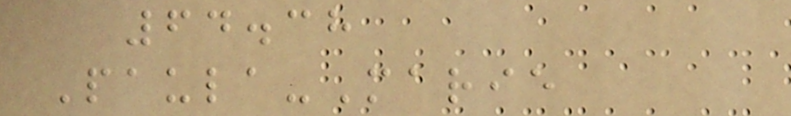64.38
Paula-Marie
